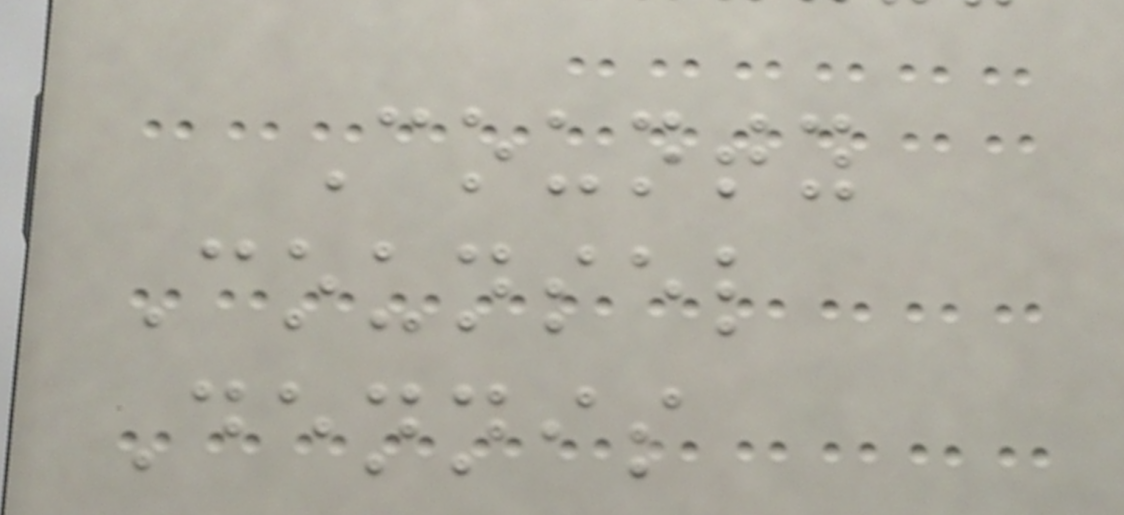County
Counsel
Dennis
